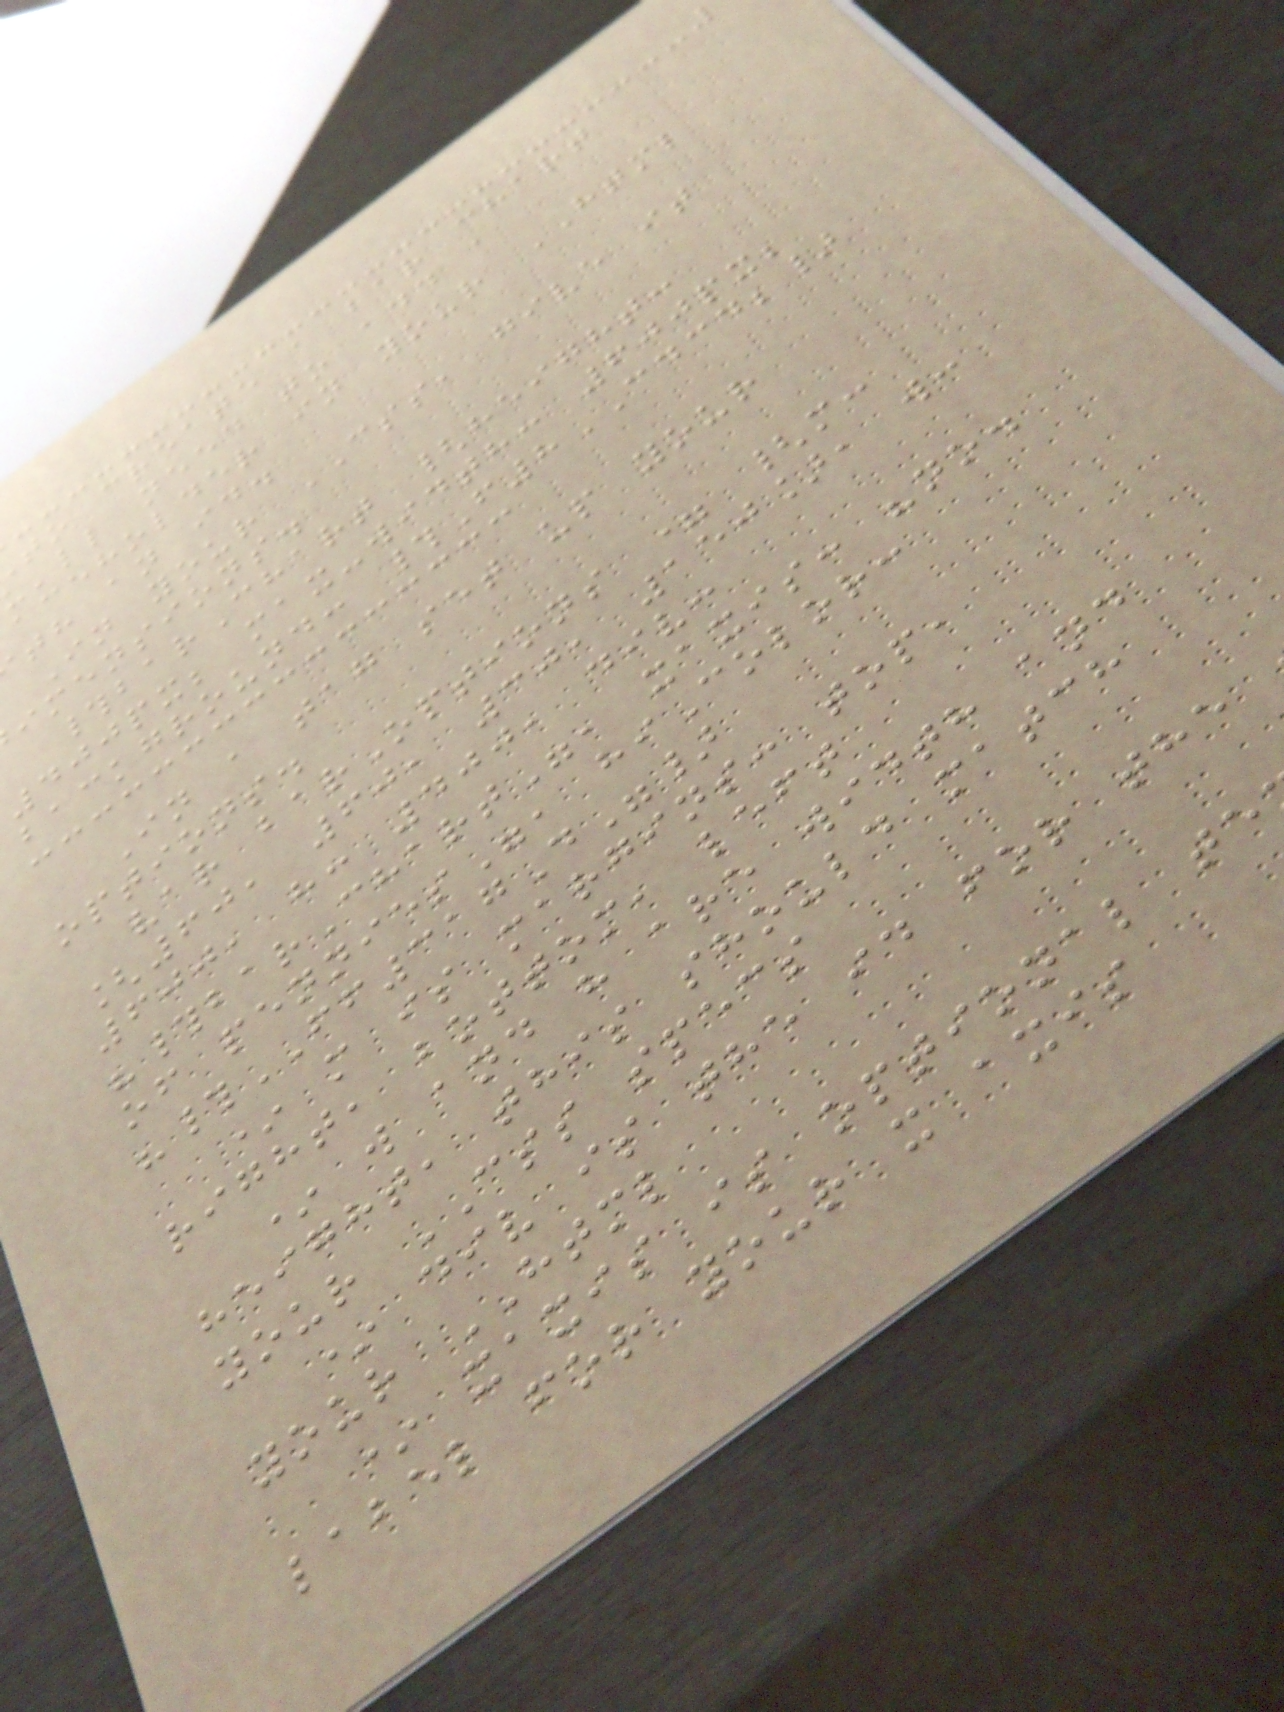to create a bar chart
u'll need to add a
aceholder in your HTML
th an id.
In your CSS, give it
imensions.
#barChart {height:
400px; max-width: 600px;
background: #F8CDCD;}
In a tag set up your
options.
var barOptions = {m:
[60, 60, 30, 150], w:
600, h: 400, div:
"#barChart", xaxis: "no.
of pennies", hiColor:
"#FF317D"}
* m is margins: top,
right, bottom, left
* w and h are width and
height, this should match
your CSS specs
* div is the id for the
your HTML
* xaxis is optional te
label for your x axis
